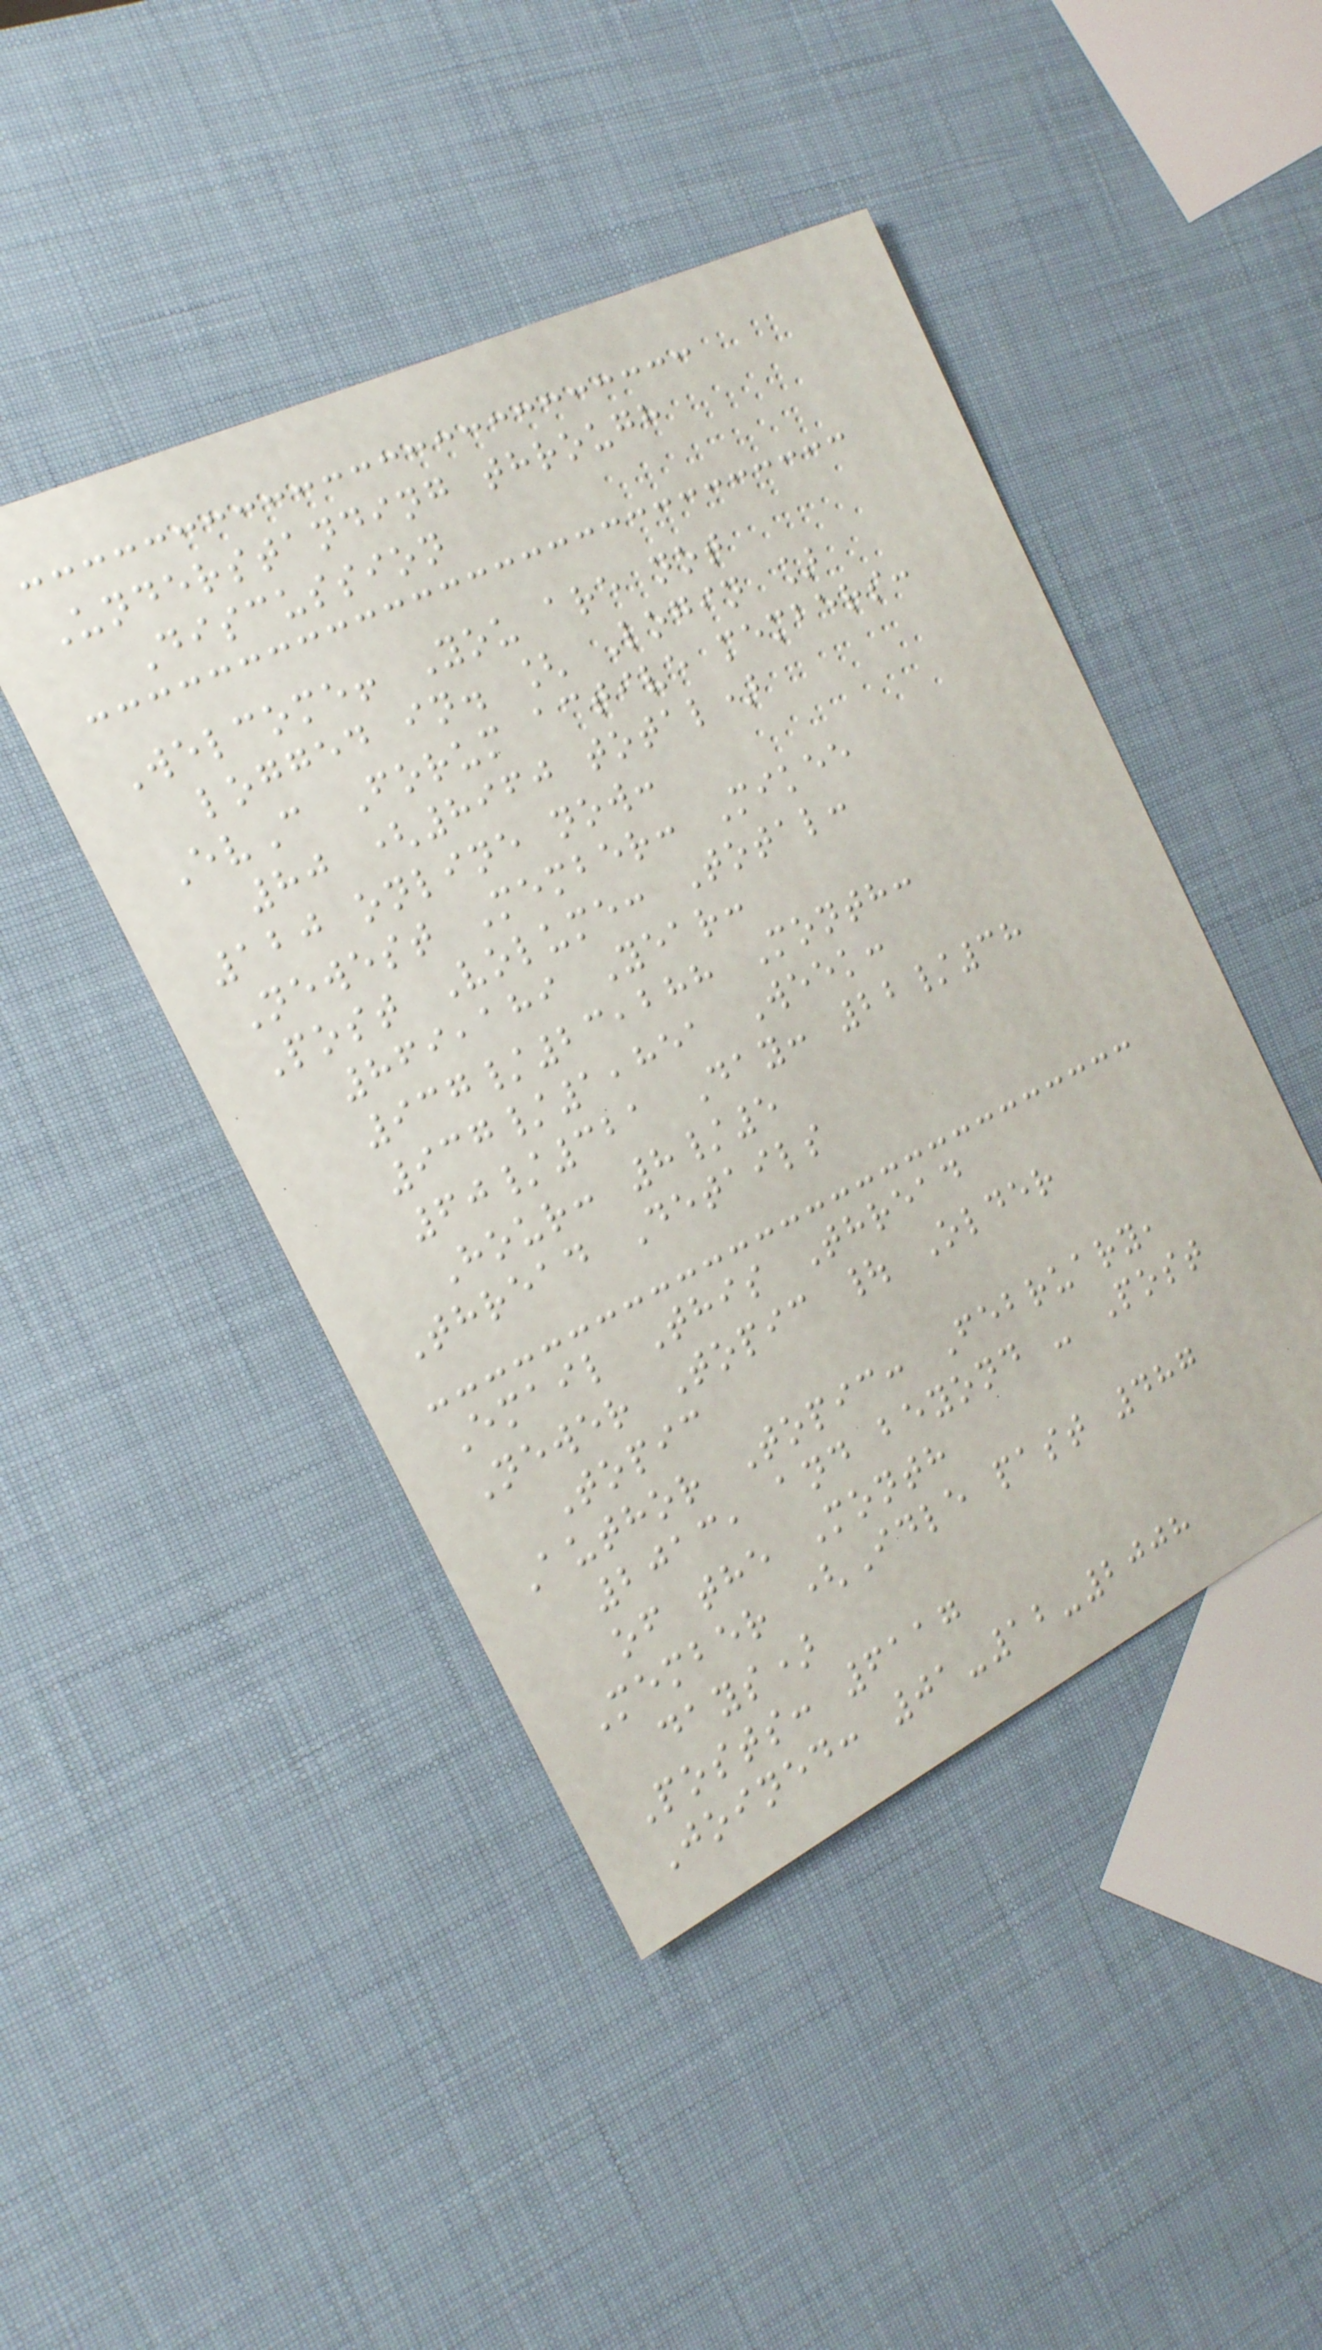Understanding through
Discussion
Welcome! You are not
logged in. [ Login ]
EvC Forum active members:
80 (8960 total)
120 online now:
Newest Member: Mikee
Post Volume: Total:
869,189 Year:
937/23,288 Month:
937/1,851 Week:
60/321 Day: 22/38
Hour: 8/5
Thread Details
Email This Thread
Newer Topic | Older
Topic
Author Topic: February,
2013, and beyond - Post
of the Month
Member (Idle past 487
days)
Posts: 6117
Joined: 01-12-2008
